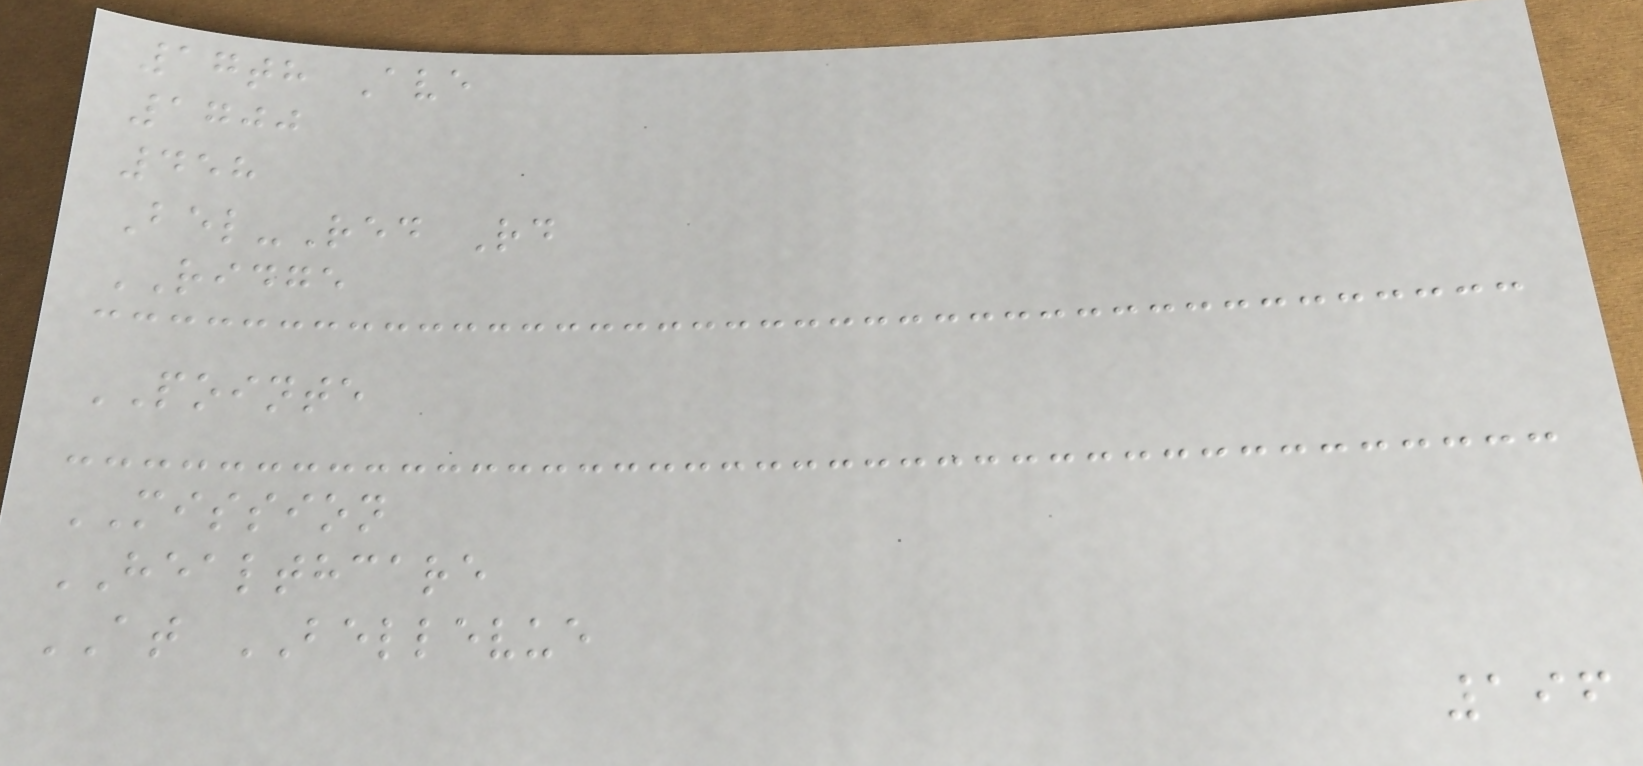17th Ave
1700
458
Bel-Red Rd
RIDGE
POINTE
MISSION
HEALTHCARE
AT BELLEVUE
196
